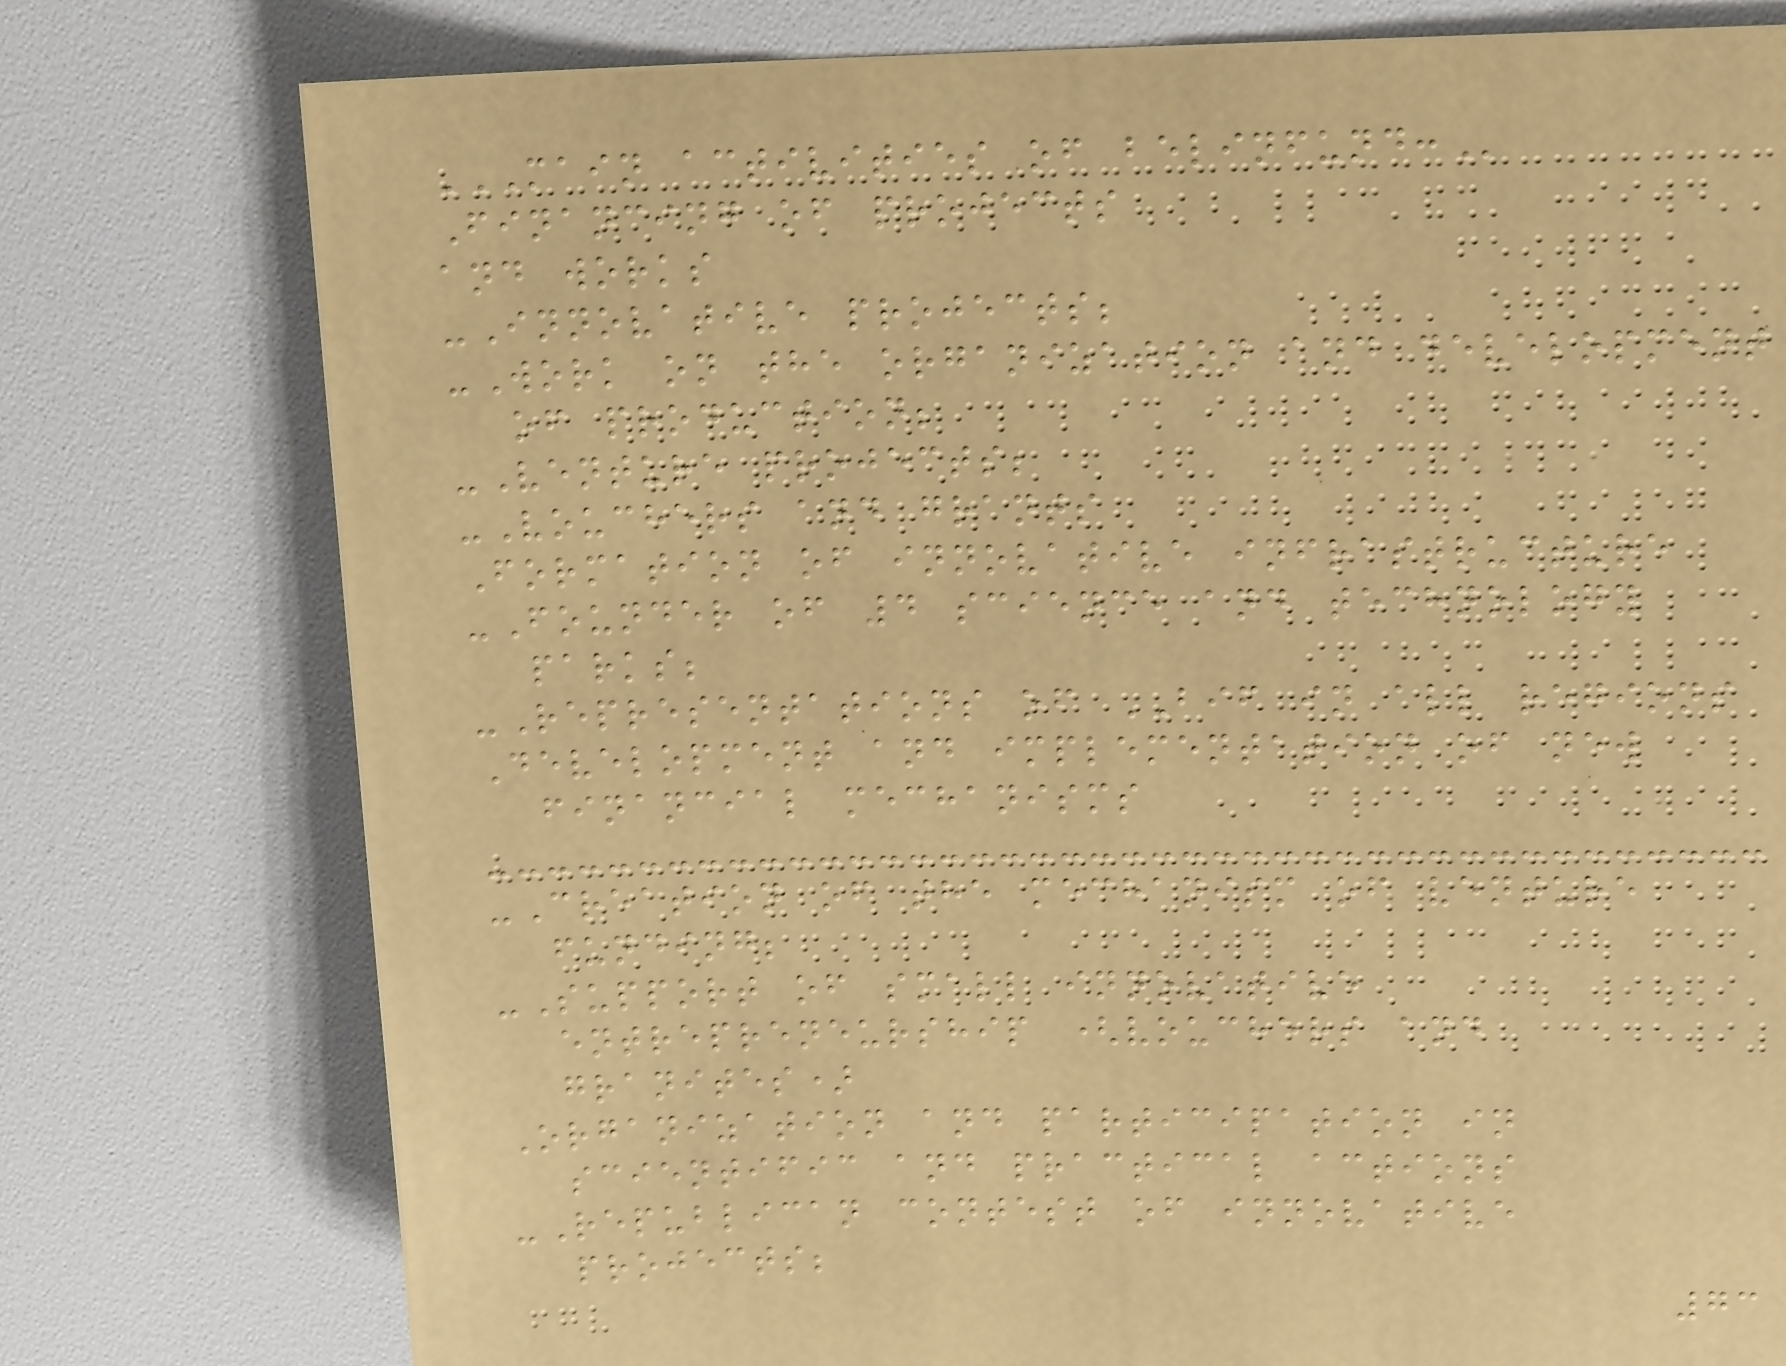MAIN ACTIVITIES OF BELINFUND:
Financing of projects
and works
-Innovative projects;
-Work on the organization and development
of production;
-Venture projects;
-Vouchers and grants
Formation of innovative infrastructure
-Founder of 4 science and technology
parks;
-Representations of BIF in all regions
Development and implementation of new
financial mechanisms
-Creation of the mechanism of venture
funding;
-Support of small innovative
entrepreneurship (vouchers and
granites)
Organization and participation in
scientific and practical actions
-Republican contest of innovative
projects;
73
